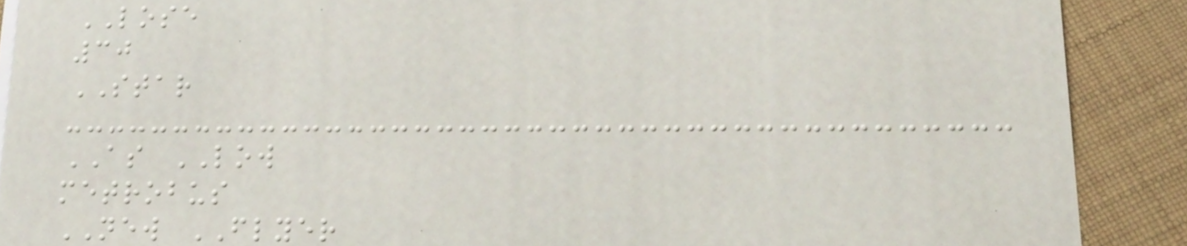LOSE
30
STAR
AS LOW
metrobus
NEW FLYER
